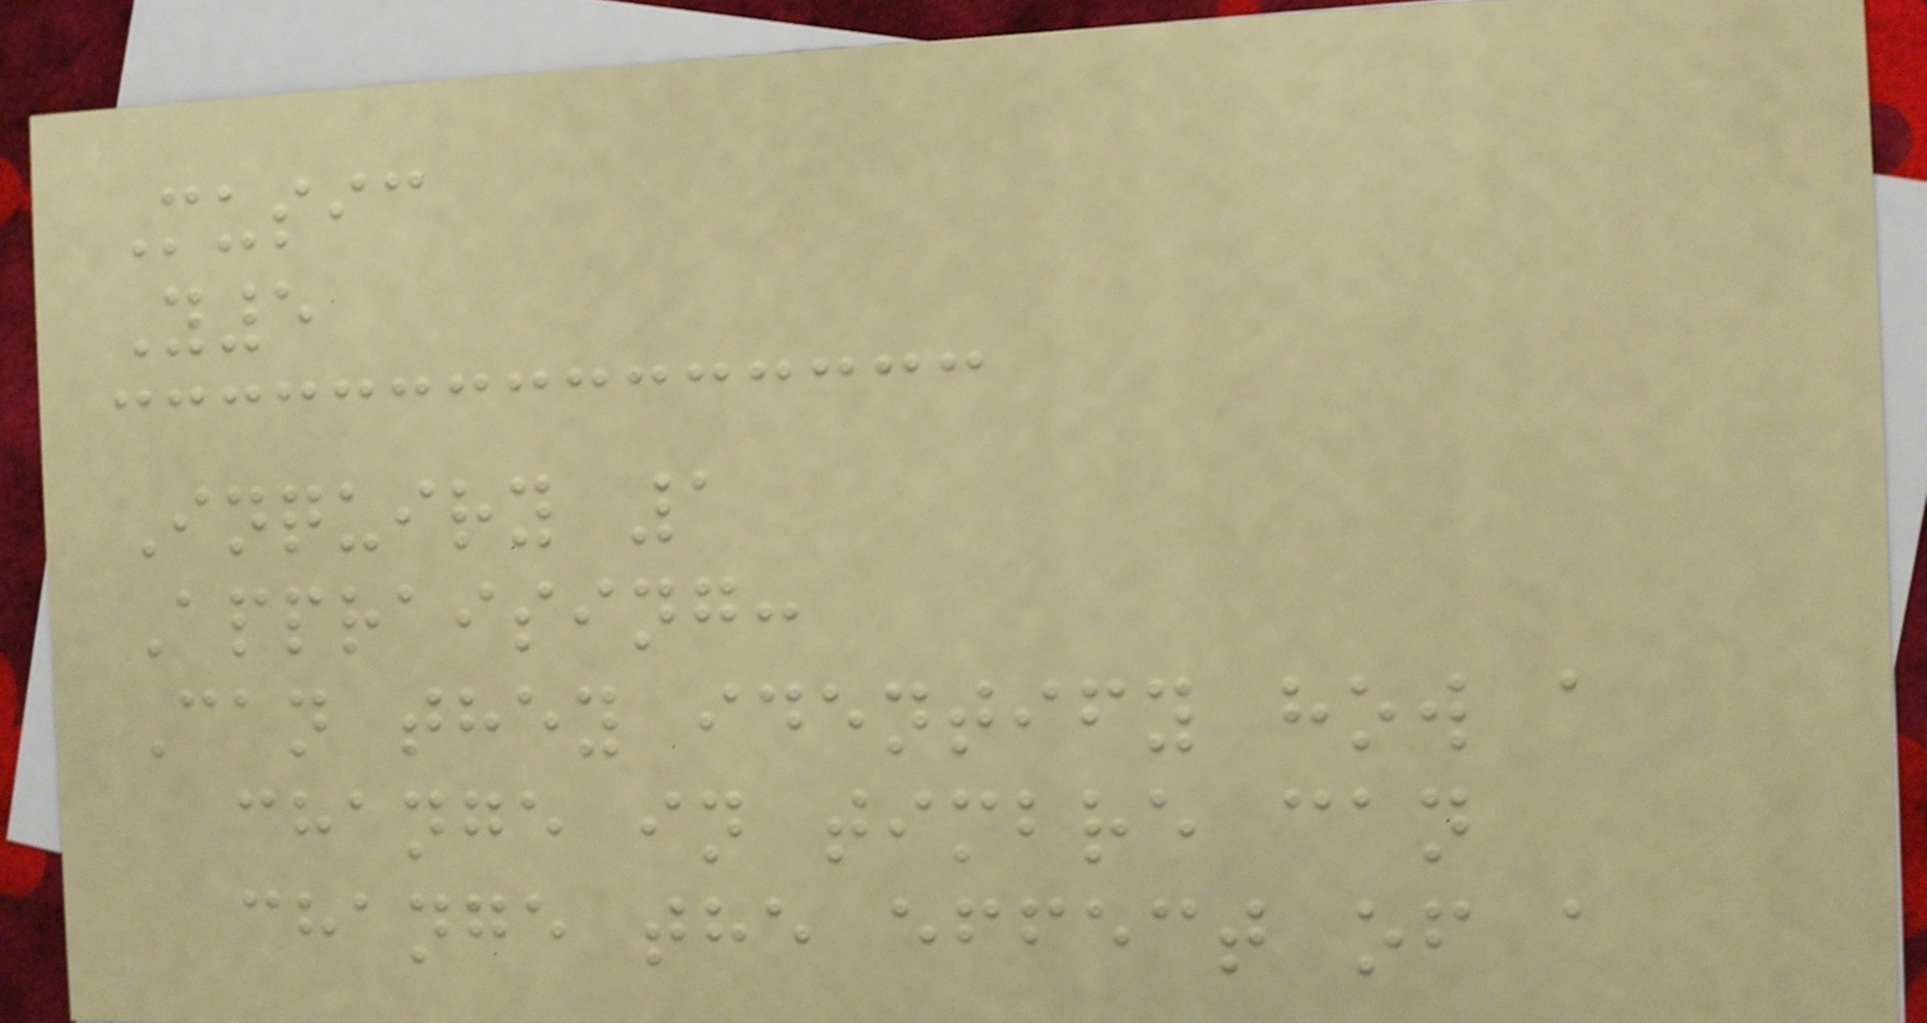Music
Y5
Inquiry 1
Appraising:
Can they identify how a
change in timbre can
change the effect of a
